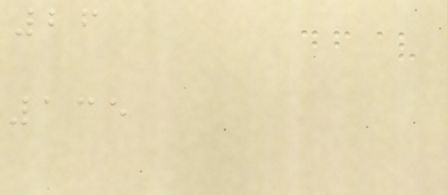26
135
